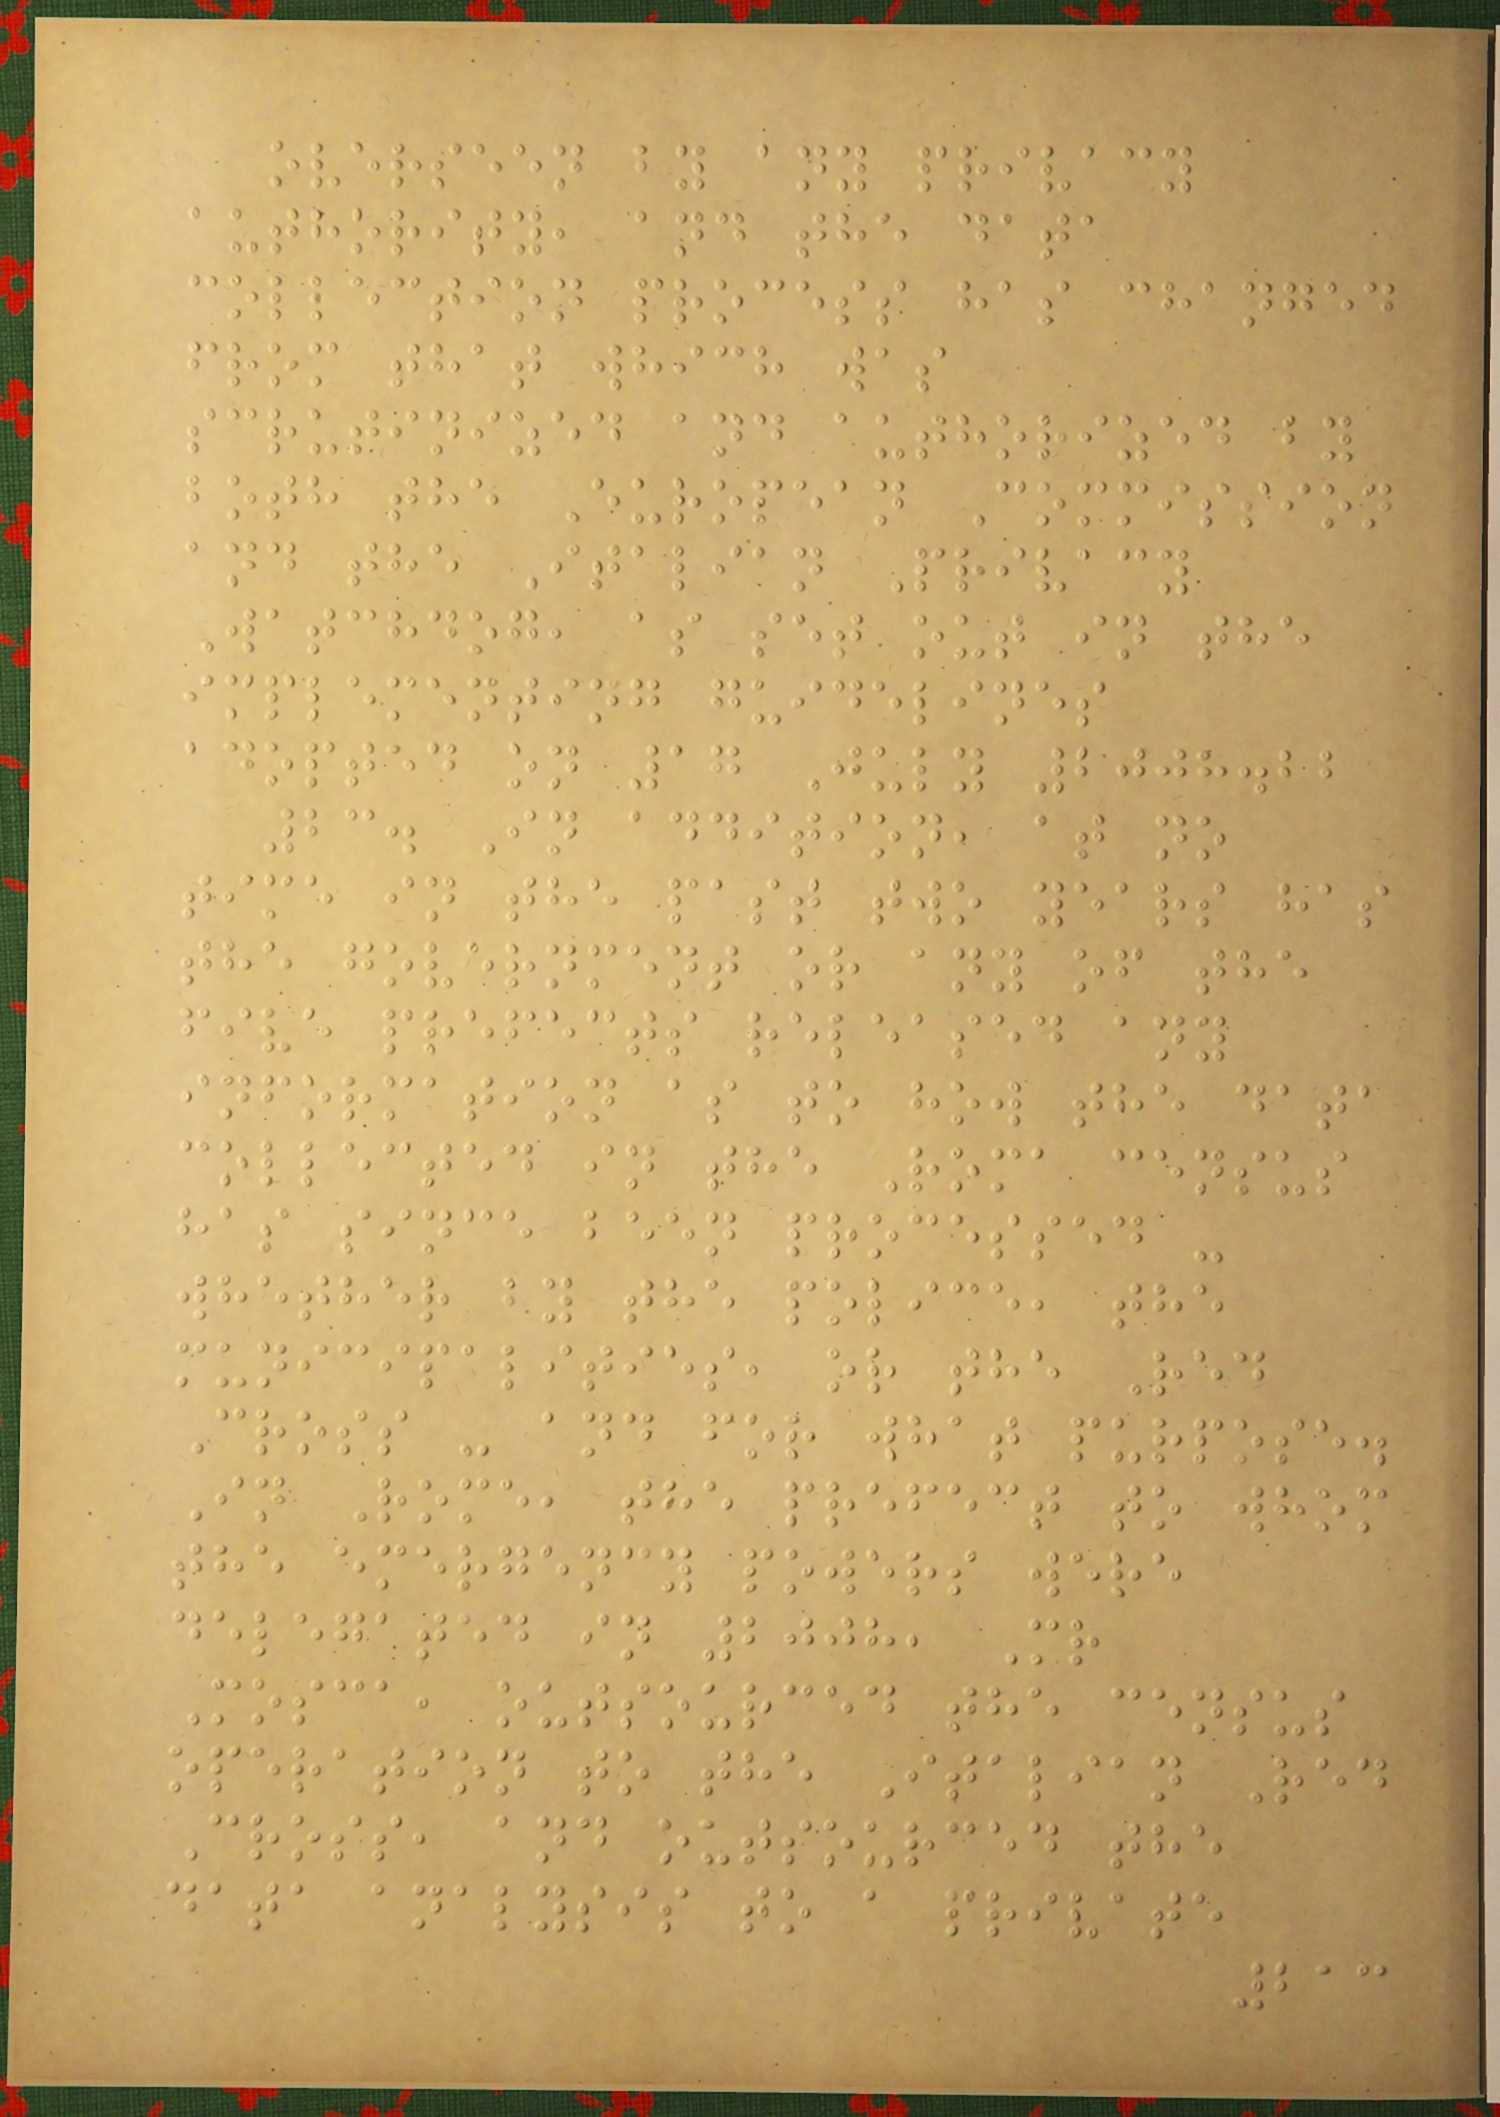overseen by any privacy
authority, and the data
collection process has changed
from that which was
scrutinized and authorized by
both the European Commission
and the Italian Privacy
Watchdog, as set out in the
implementing guidelines
adopted on 17 July 2008.22
23. In addition, at no
time in the past two years has
the government or any of the
five prefects released any
information as to how the data
collected in the Roma census
has since been processed -
whether by the police, the
municipalities, or the Red
Cross - and for what purpose.
In Rome, the prefect to whom
the emergency powers were
delegated in 2008, Mr
Mosca, outsourced the census
operation to the Italian Red
Cross, and outsourced the
data analysis to a private
213
